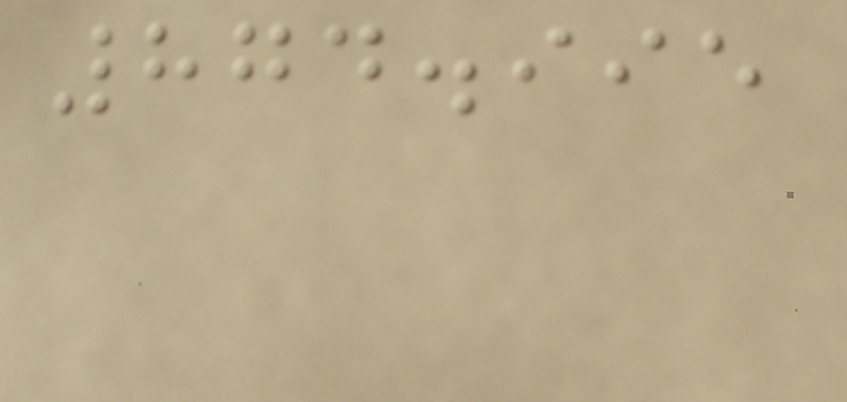874.995
